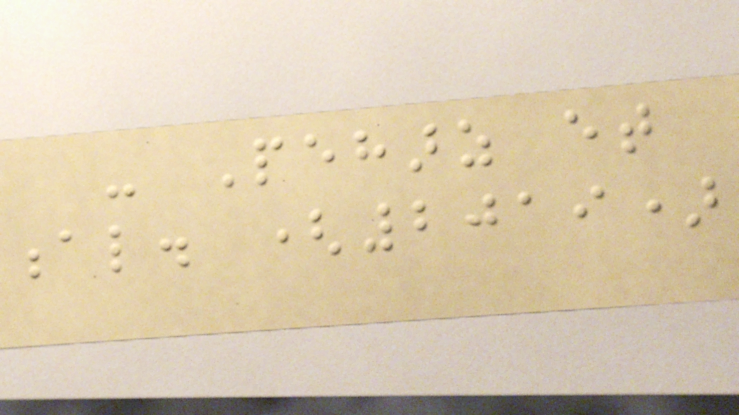- Peharz et
al. (2019)
